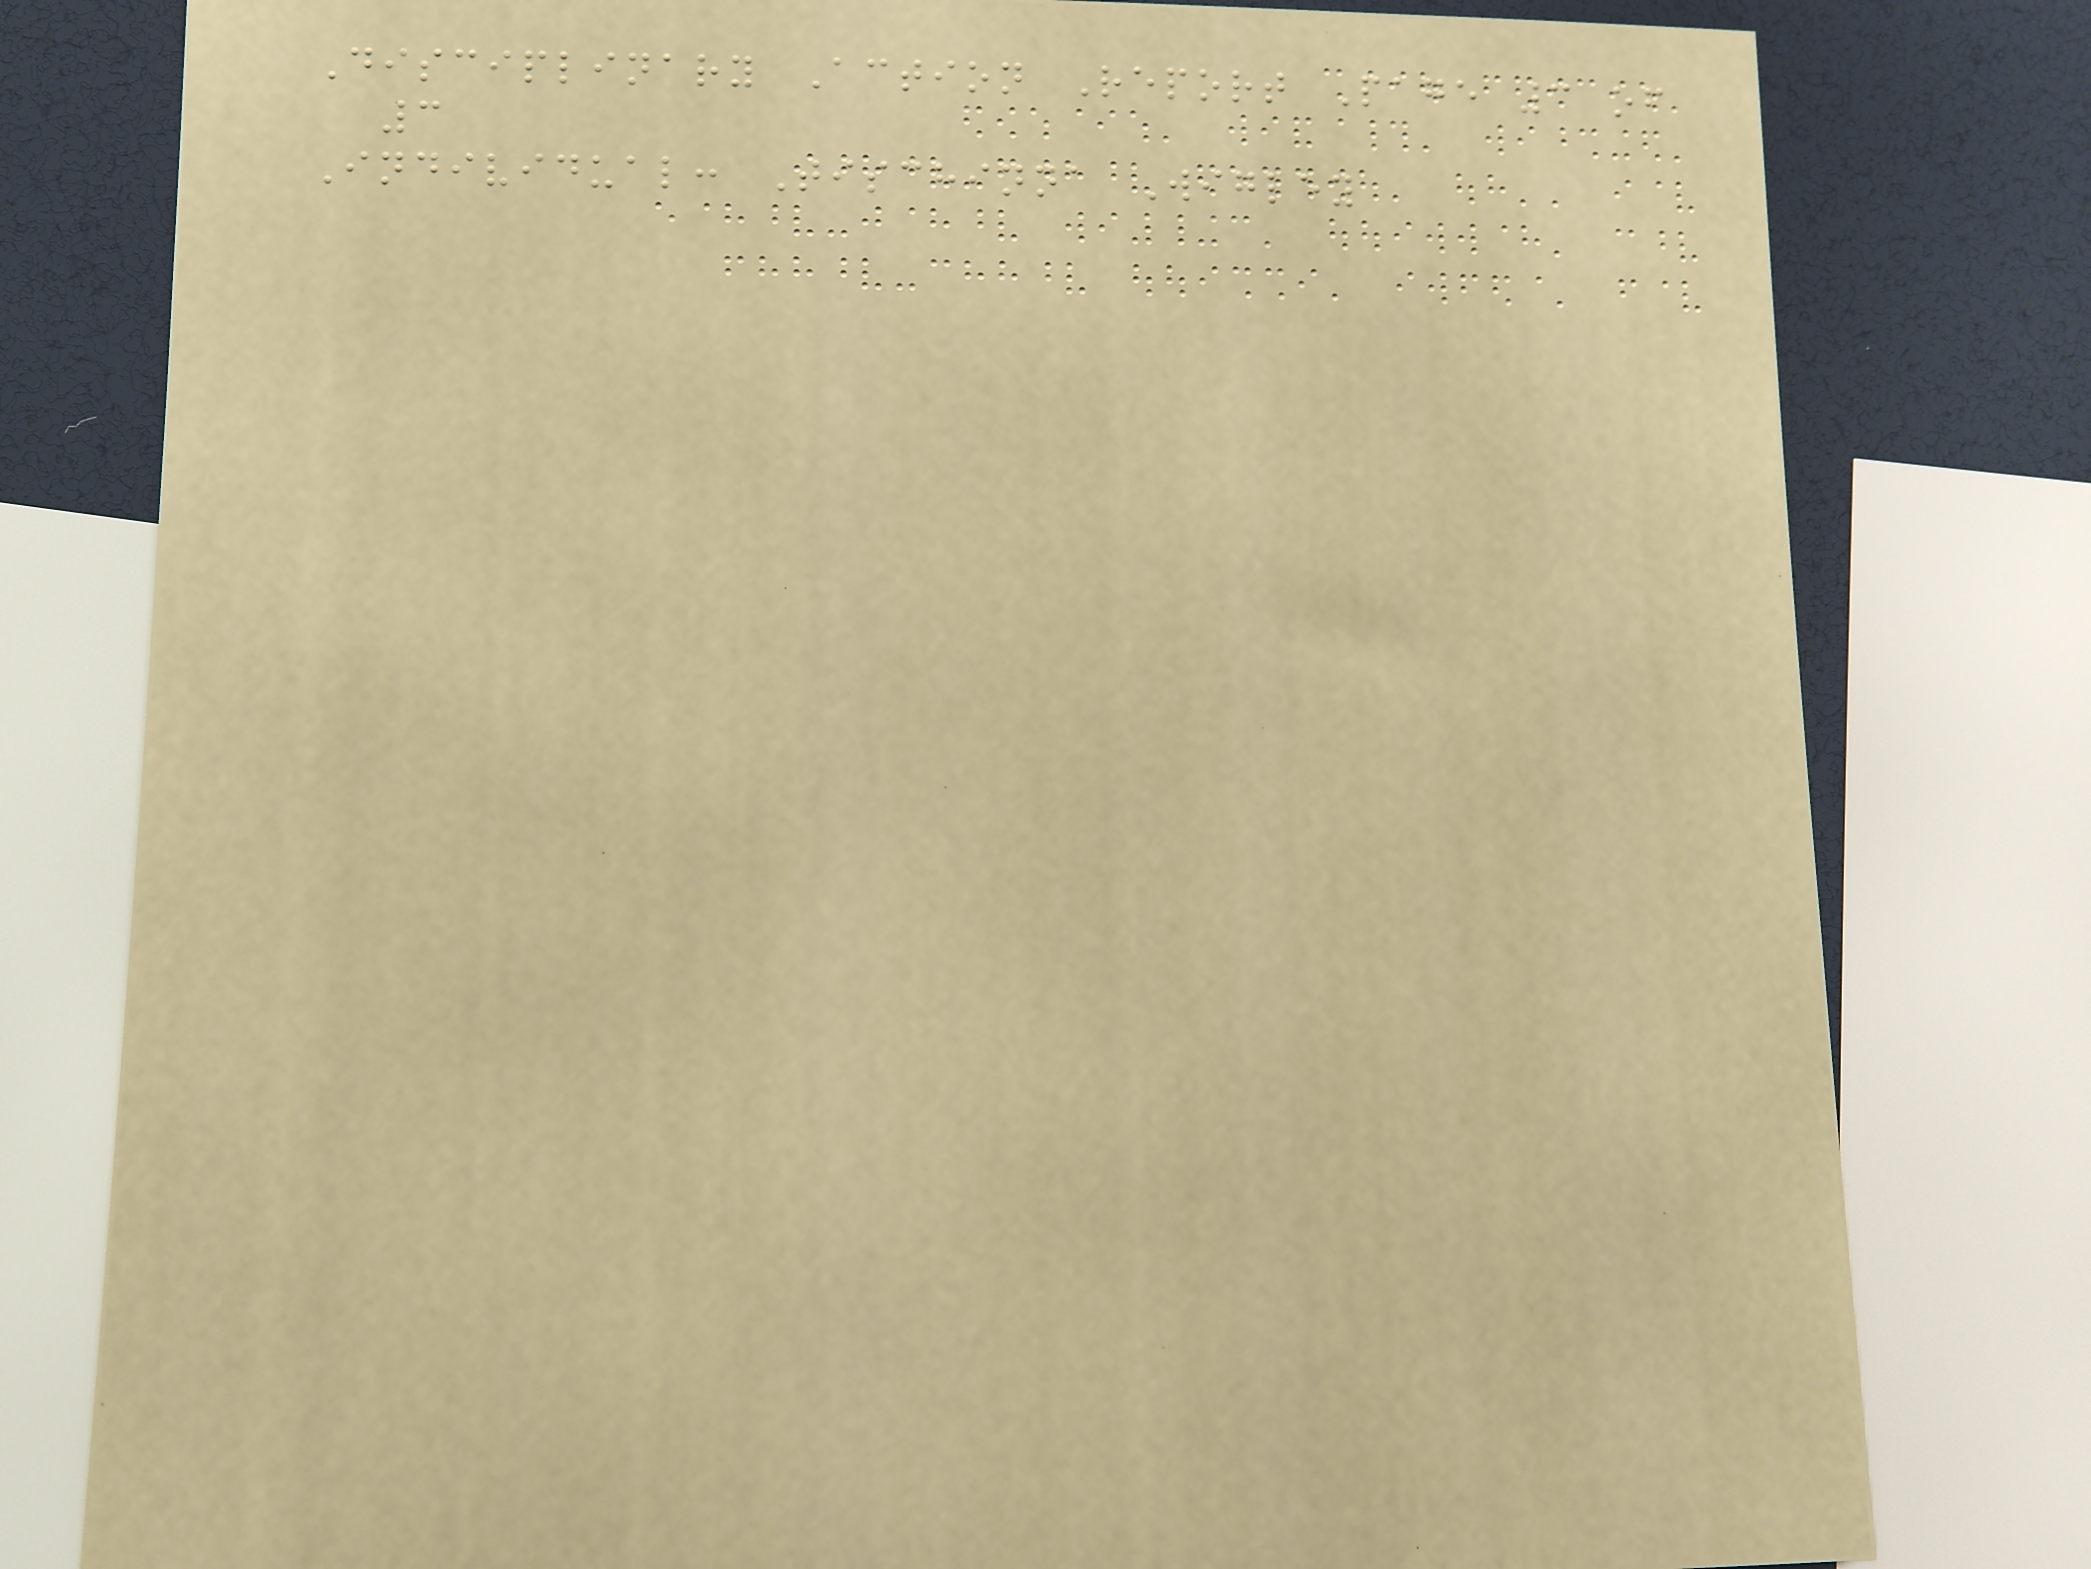Disciplinary Action Report Page 3 of
3
Individual: Tischinna Wigley
